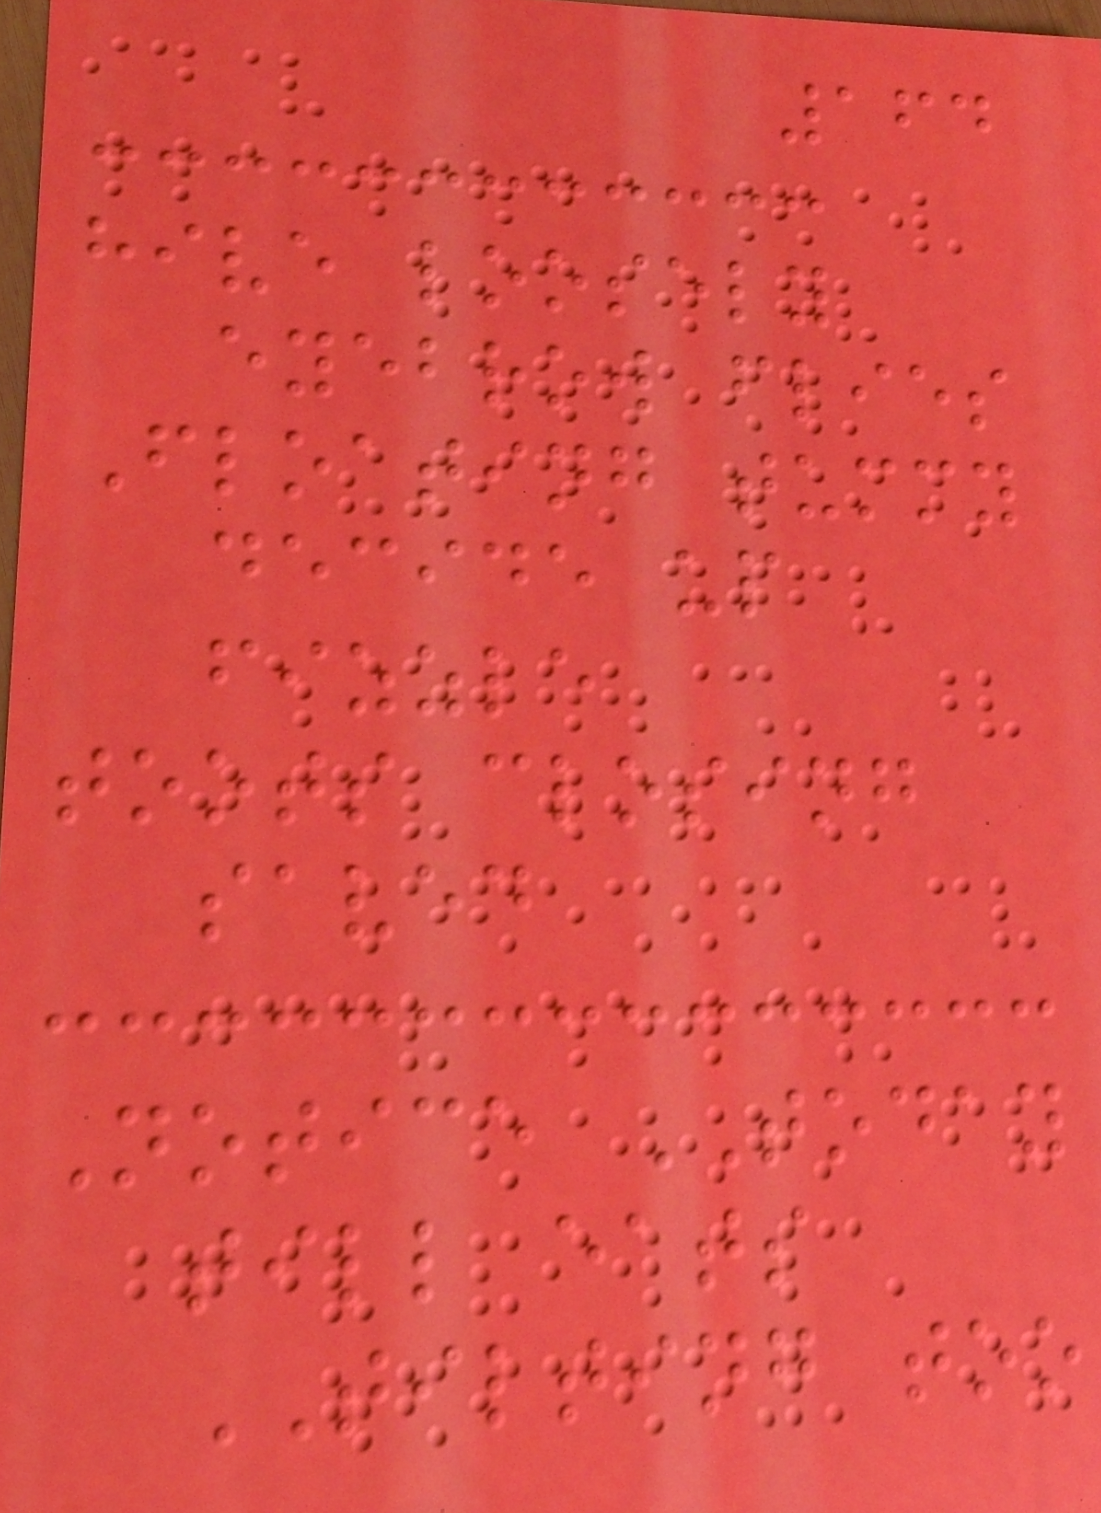164
hive loosely
eyebrow flies
Floating tummy
decide up
fizzle
toots closing
saved
Notice TODAY
till eats
TILTING too
